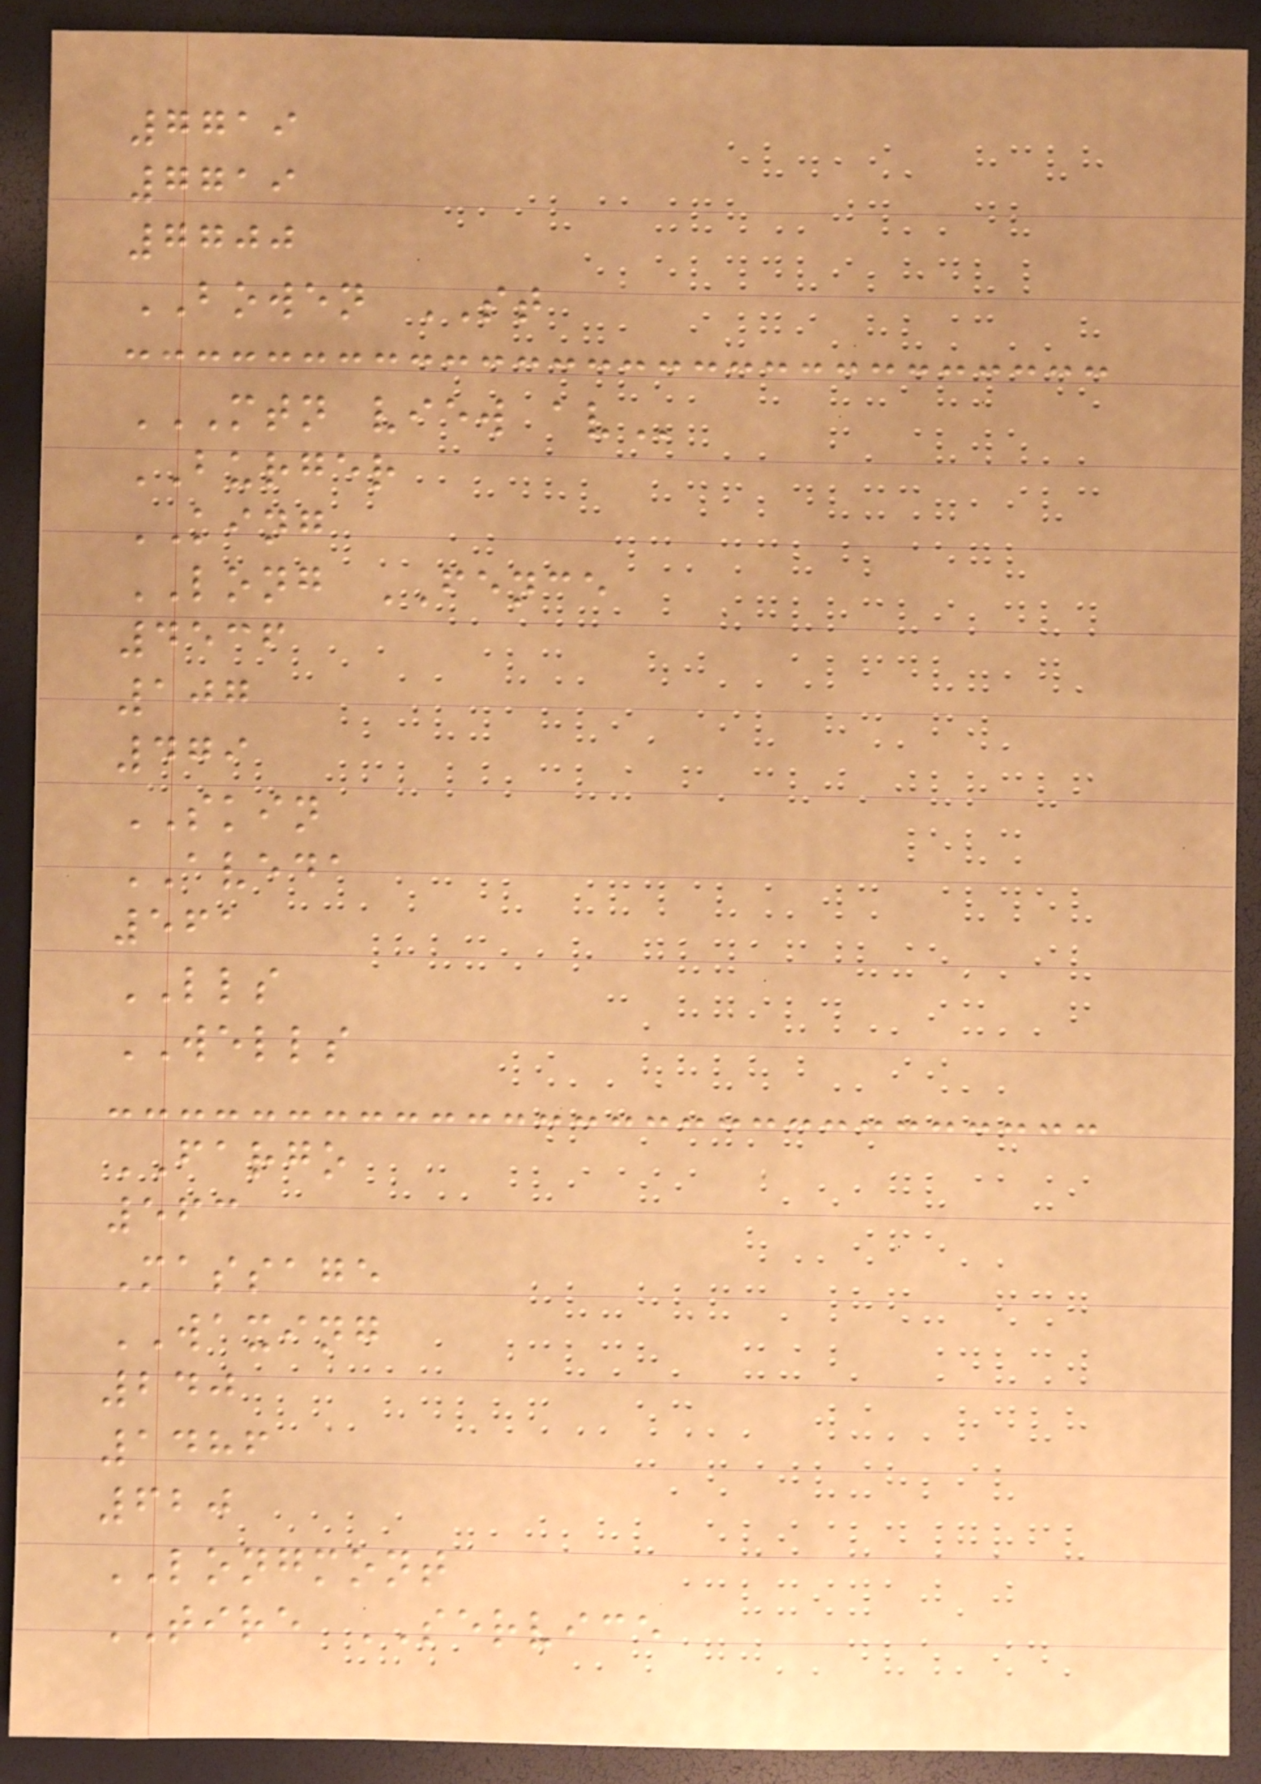7719
7719
7700
BOWEN ST
MTN VIEW AV
BURGER
KING
LONG FENCE
4536
107
479
SKIN
AVEDA
561
LLS
WELLS
FARGO
563
Massage
WAXING
240
1486
620
LONGMONT
TIRE SERVICE
